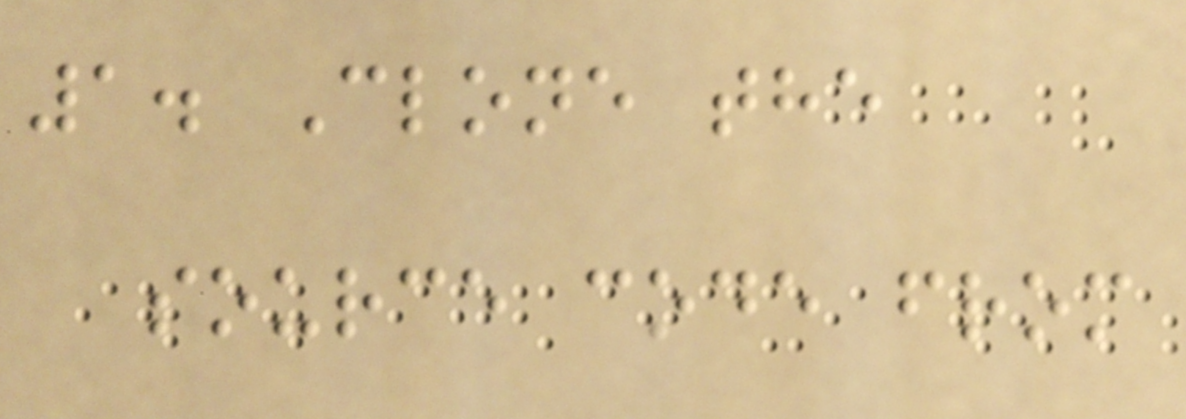1. Clone the
source code from
